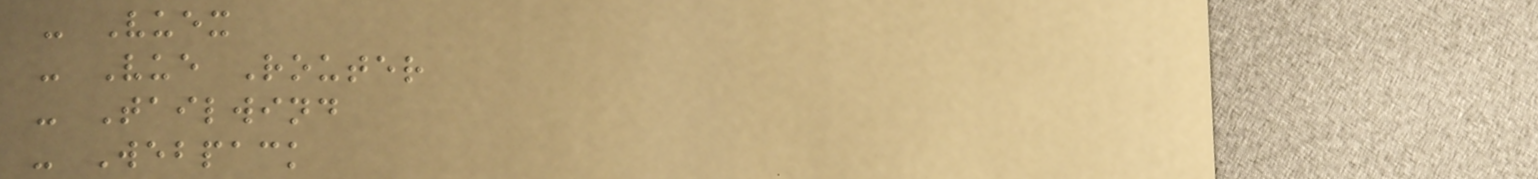- Vuex
- Vue Router
- Tailwind
- Webpack
